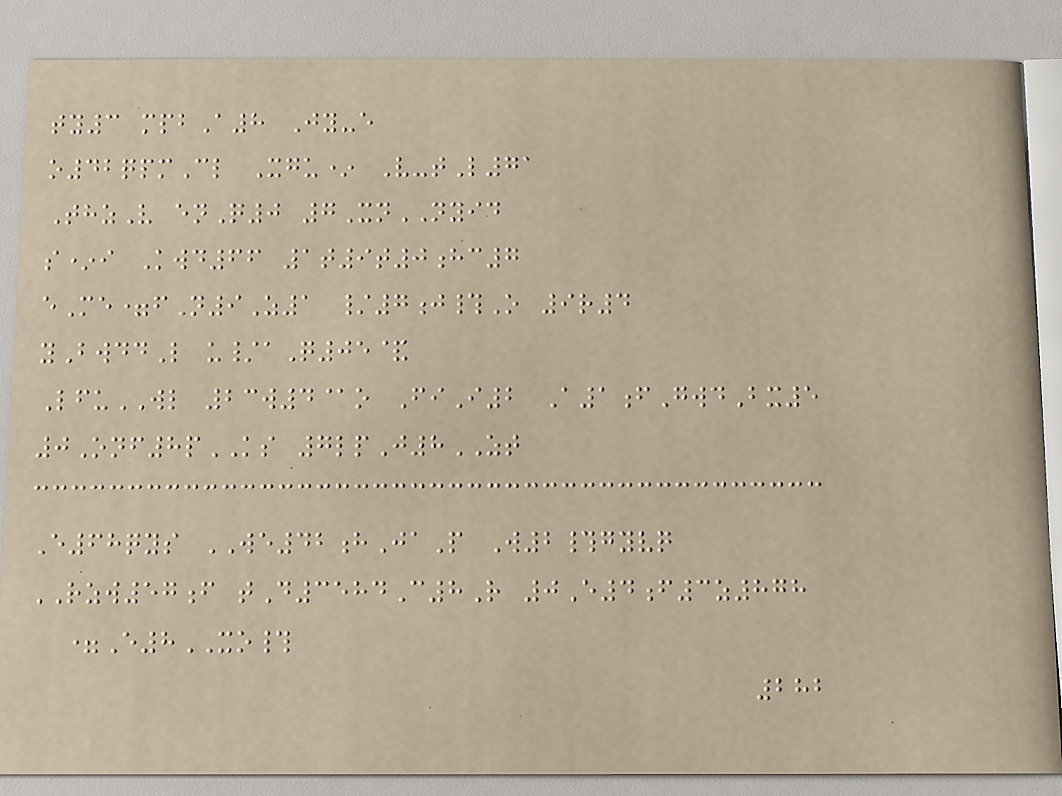ty3 mpbA8 Jy-e
o42qpmCl Xgu* V-tL71
ThzV enQ0 7XnNYID
s*i Kwd66 1t9t0hc7
eMe=fN9Z1 /7j#O 9r4
yBwddL u/aQ05&
LfuWL 23w4@o FiI2 A1fGwdBx5
0Onf8pKS 7lpJ8ZT
E68qys WE42hJaP W2#gyvq
RZW57f tD3584C8R 0E4f3z878
=E8XO#
282
